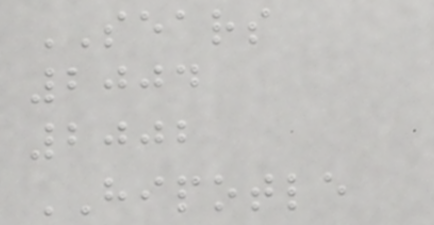SEARS
2004
2002
HIPOTLE
